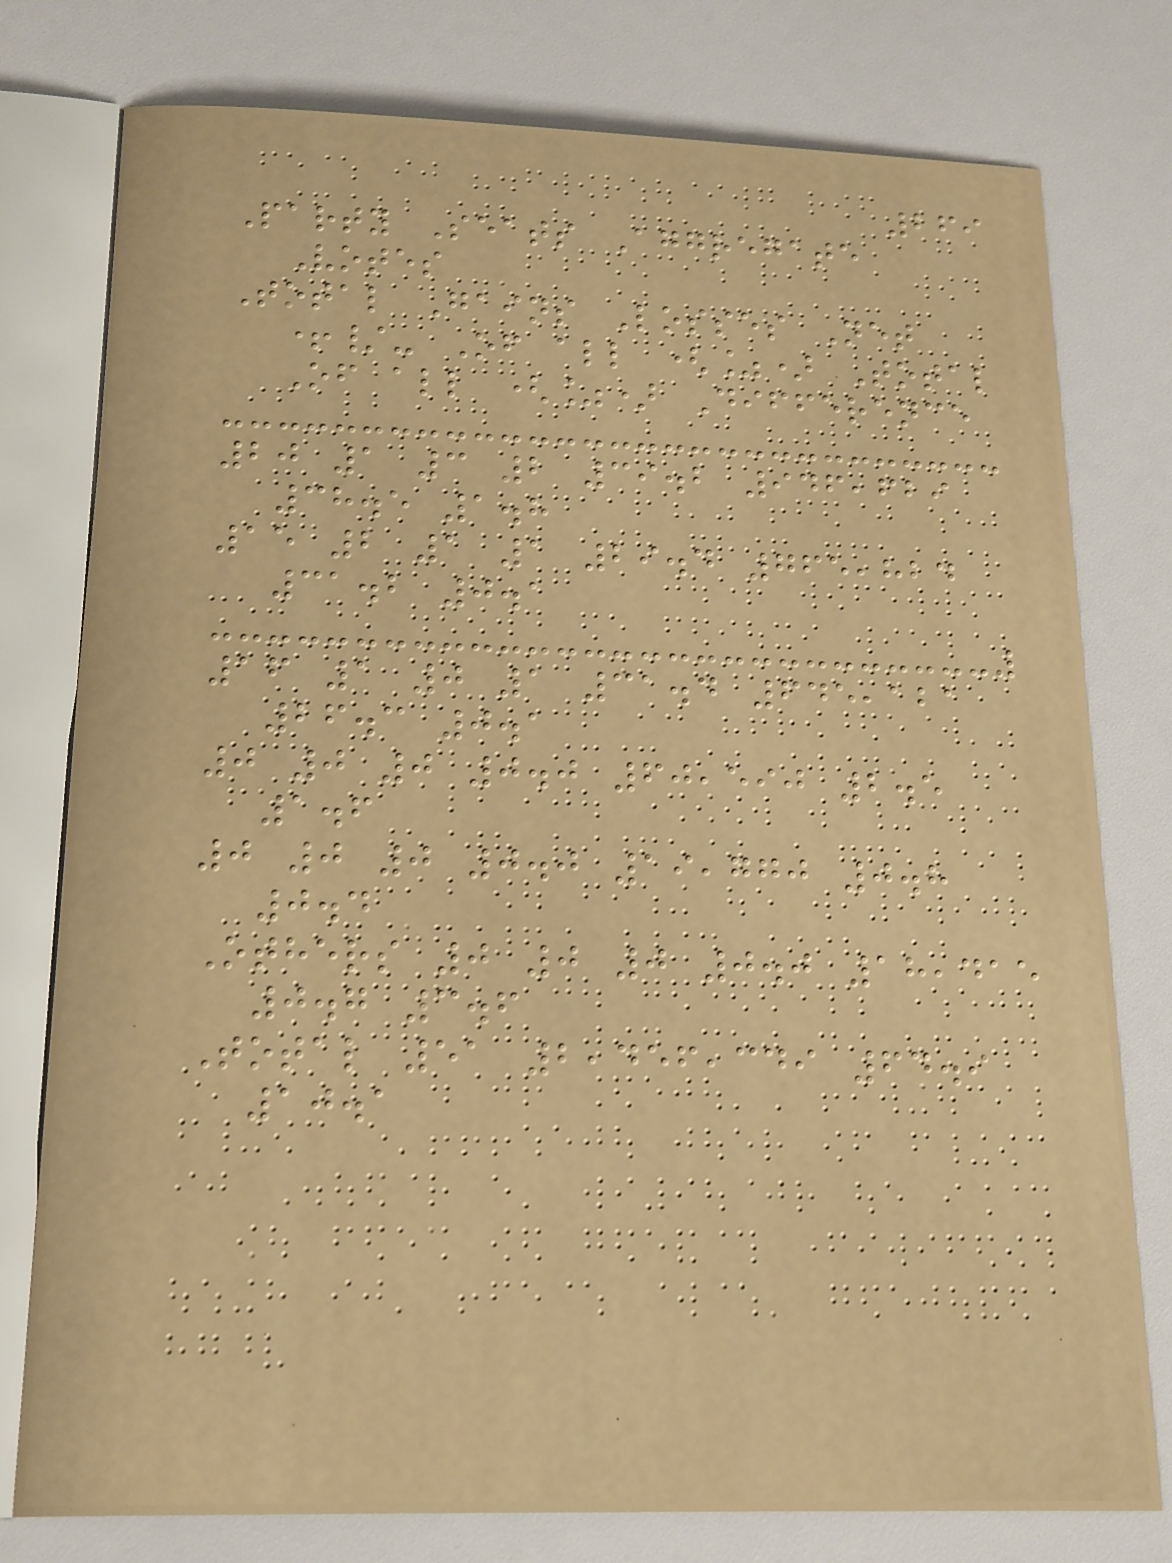269
Party Seats Aggregate
Votes
Total Gains Losses Net
+/- Of all (%) Total
Of all (%) Difference
20 1 3 2 39.2 946,629
38.5 1.8
15 2 1 1 29.4 765,824
31.2 0.1
16 1 0 1 31.4 645,121
26.3 0.1
0 0 0 0.0 60,590 2.5
1.6
0 0 0 0.0 19,770 0.8
0.4
Others 0 0 0 0.0 18,415
0.7 3.6
Total 51 2,456,349 64.9
10.1
